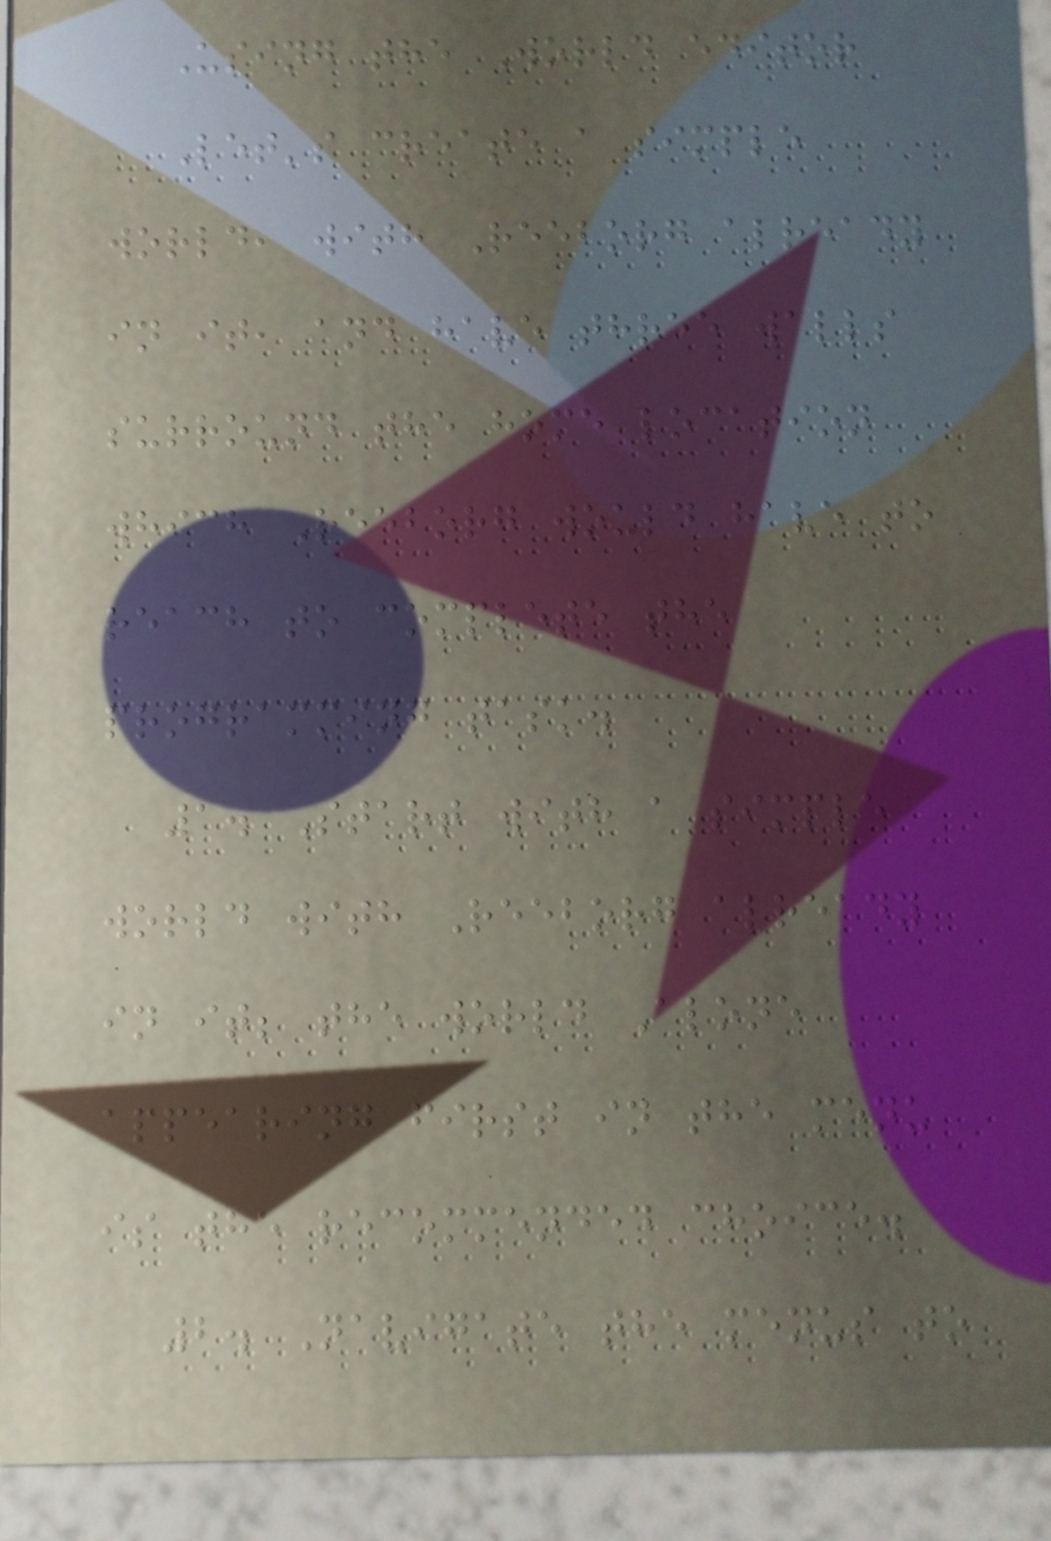Using the World editor
Let's create a simple
world, with Reeborg already
in it, and have three walls
surround the home location
which Reeborg would have to
reach to complete the
programming task.
1. Start with a simple
world with Reeborg already
in it; the world Alone
appearing first in the menu
is the recommended choice.
2. Navigate the menus to
